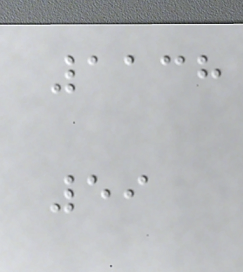1138
59
